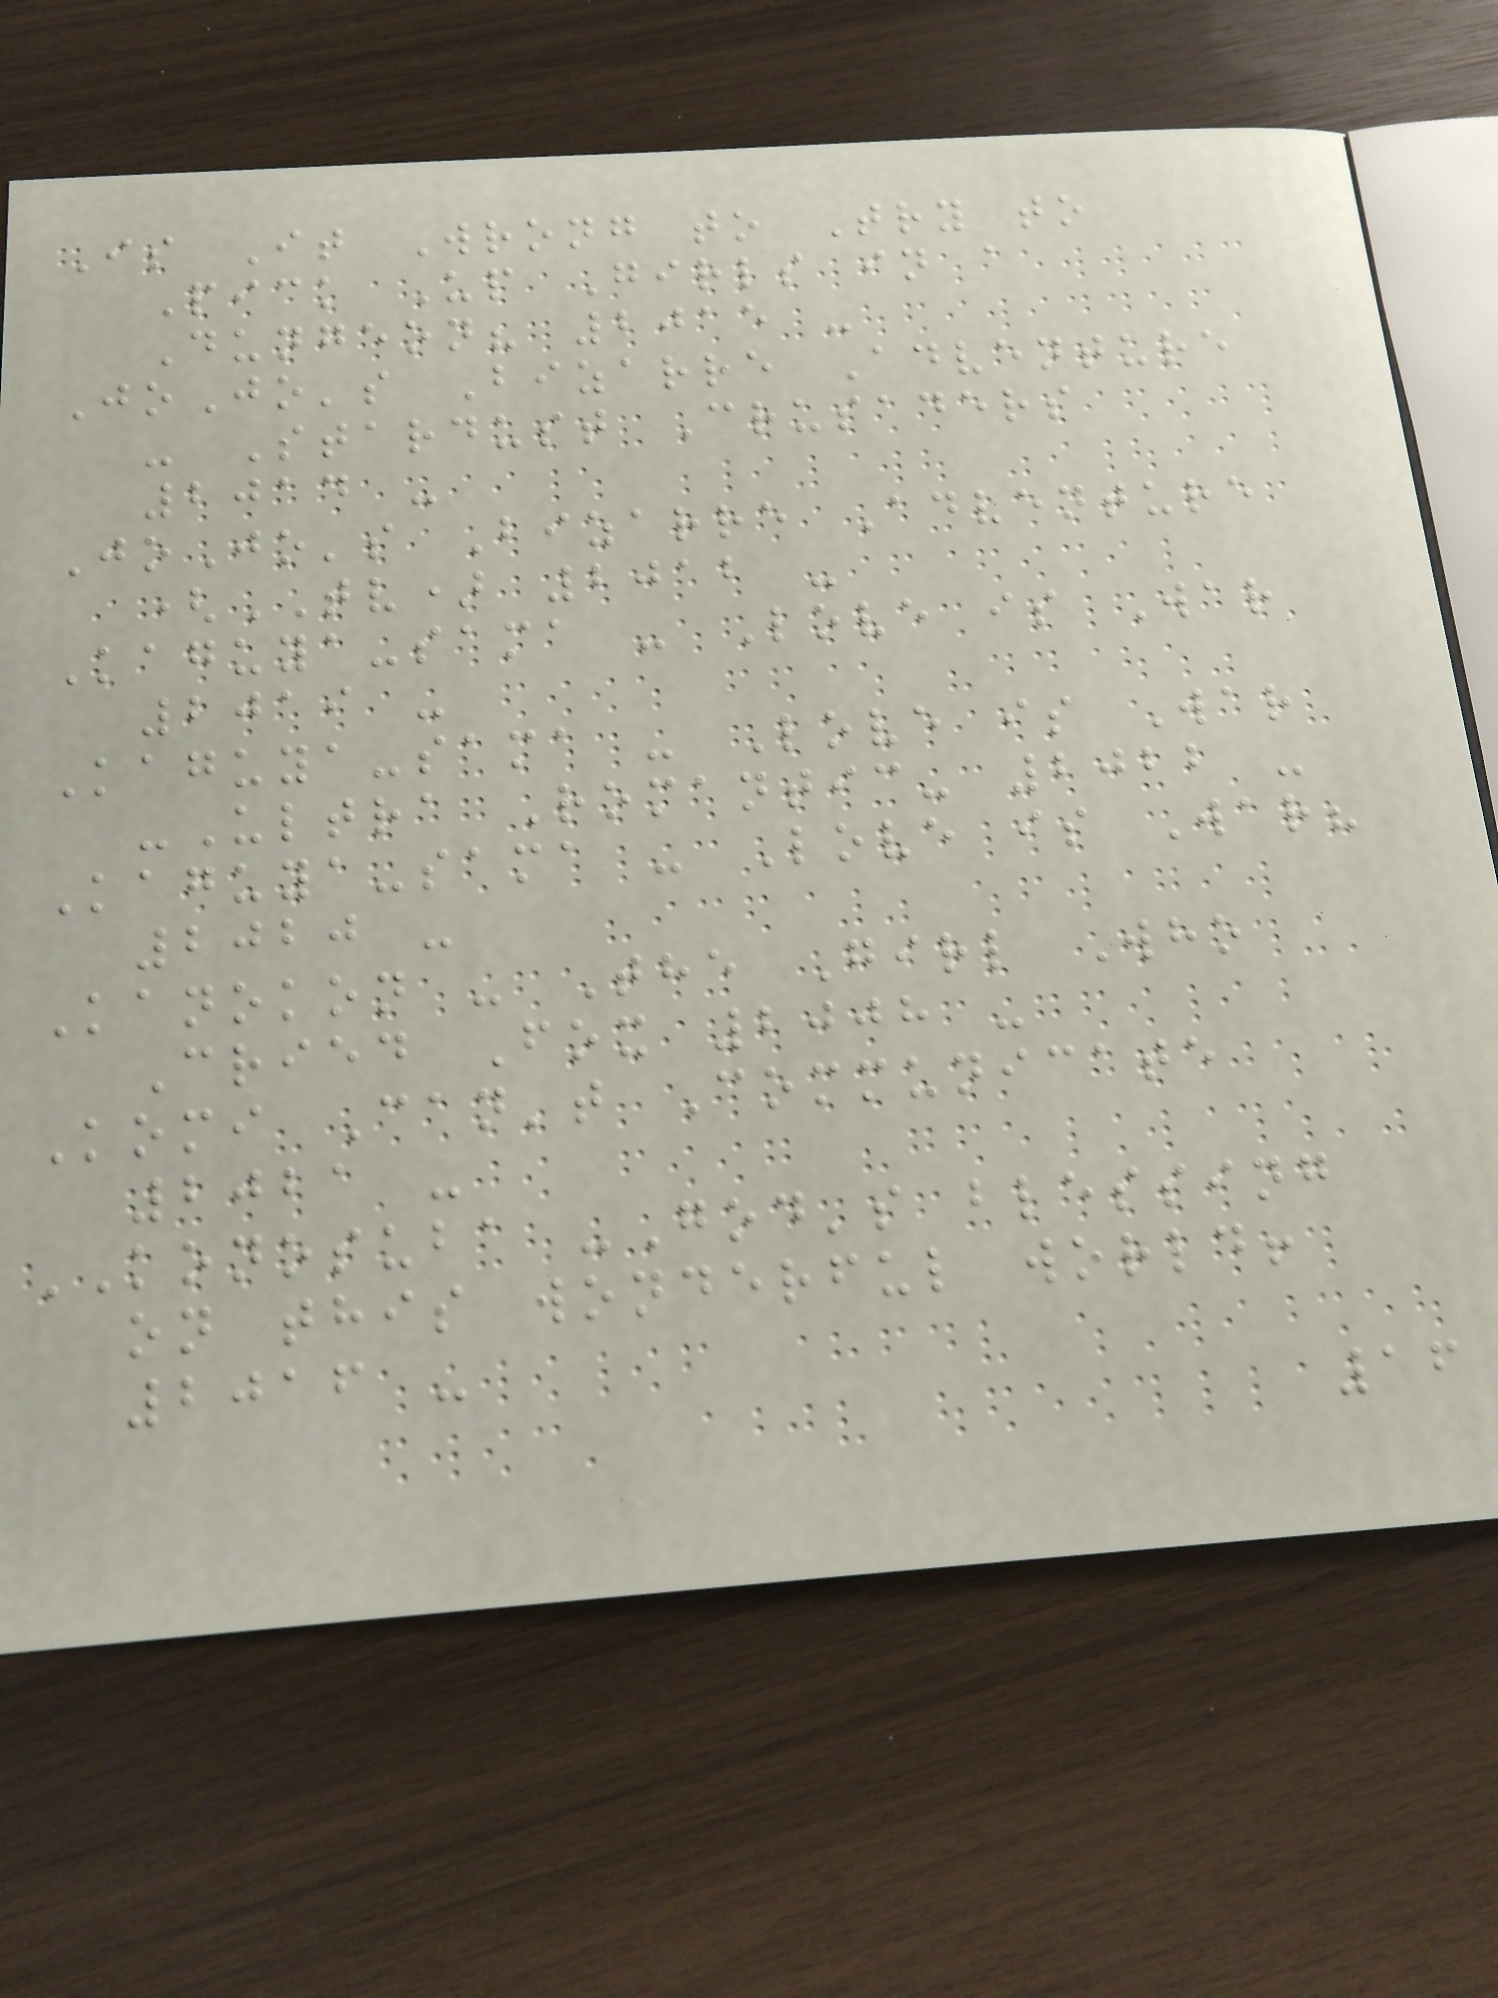Is It Wrong to Try to
Pick Up Girls in a
Dungeon? 2015 -
JoJo's Bizarre Adventure
- Stardust Crusaders
2014 -
JoJo's Bizarre Adventure
(TV) 2012 -
Kaguya-sama - Love is War
2019 -
Kaguya-sama - Love is War
-Ultra Romantic- 2022 -
Kaguya-sama - Love is War?
2020 -
Kanokon - The Girl Who
Cried Fox 2008 -
Komi Can't Communicate
2021 -
KONOSUBA -God's blessing
on this wonderful world!
2016 -
16
